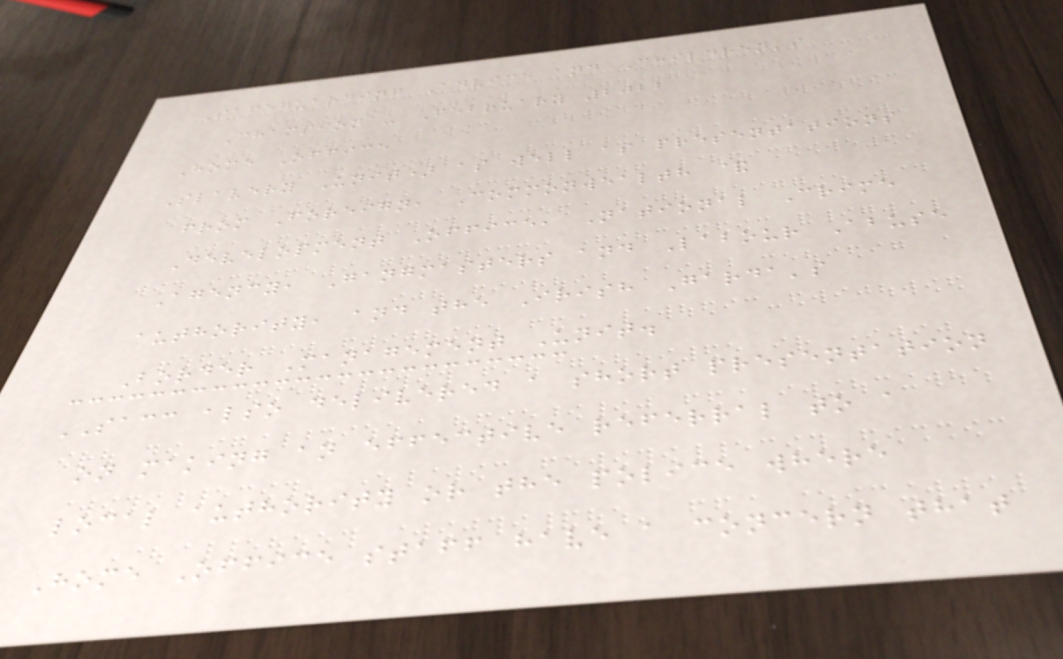Safeguarding Advice and Children's
Champion - February 2022
Home Office
Slavery Unit) as well as presentations
from Foreign, Commonwealth &
Development Office, National Crime
Agency, Gangmasters and Labour Abuse
authority, and the Irish Garda's
Border Management Unit.
SACC also delivered a short presentation
on making an effective referral to a
local authority or the police where
Home Office staff have a concern that
